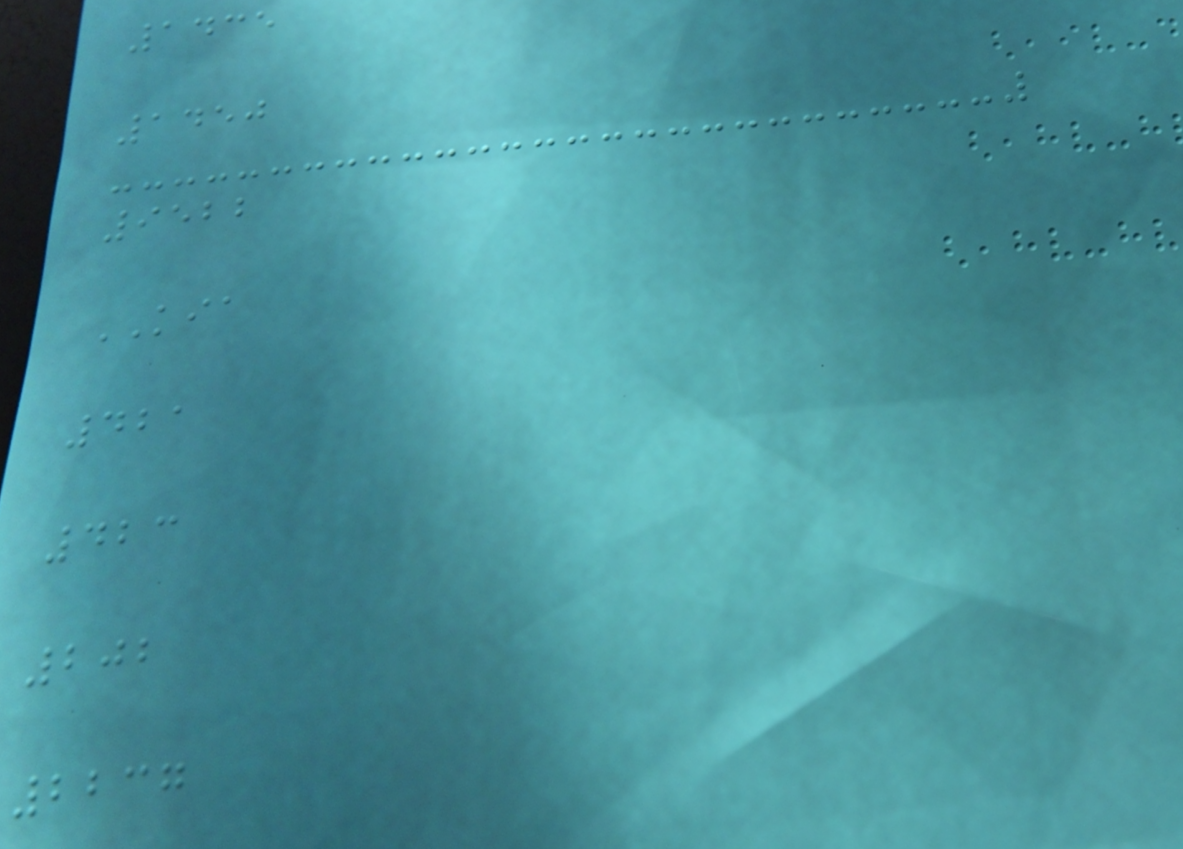1435
1450
9522
KIA
421
423
202
2237
